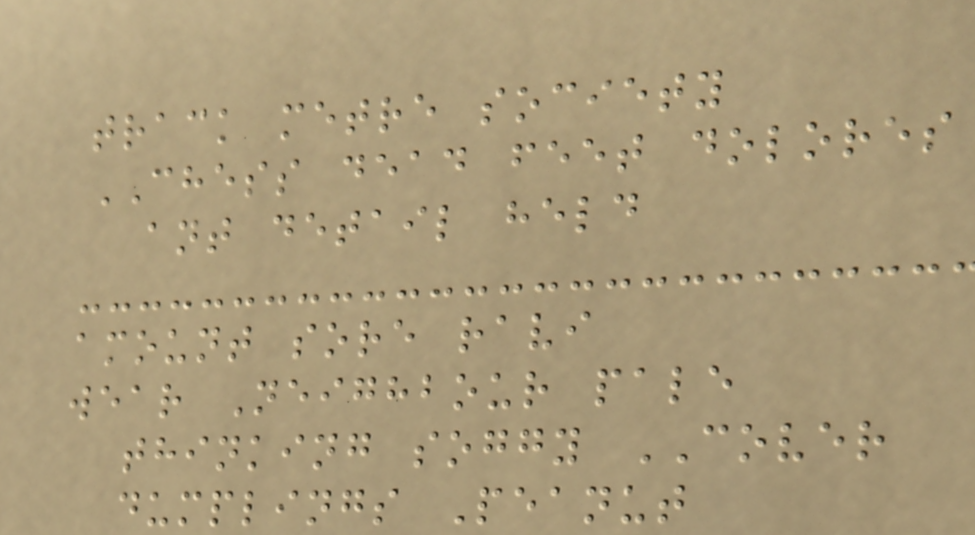track metre society
CHESS dead feet dolores
ant detail held
amount sore ravi
wear Neighbour pale
thinking soggy COVER
dumplings Peanut
